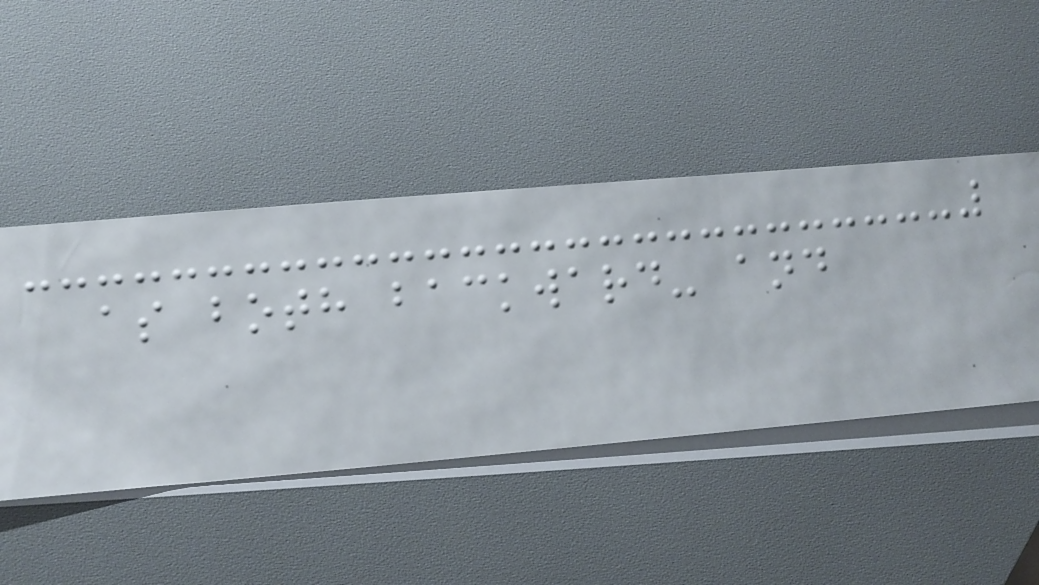as both backward- and
